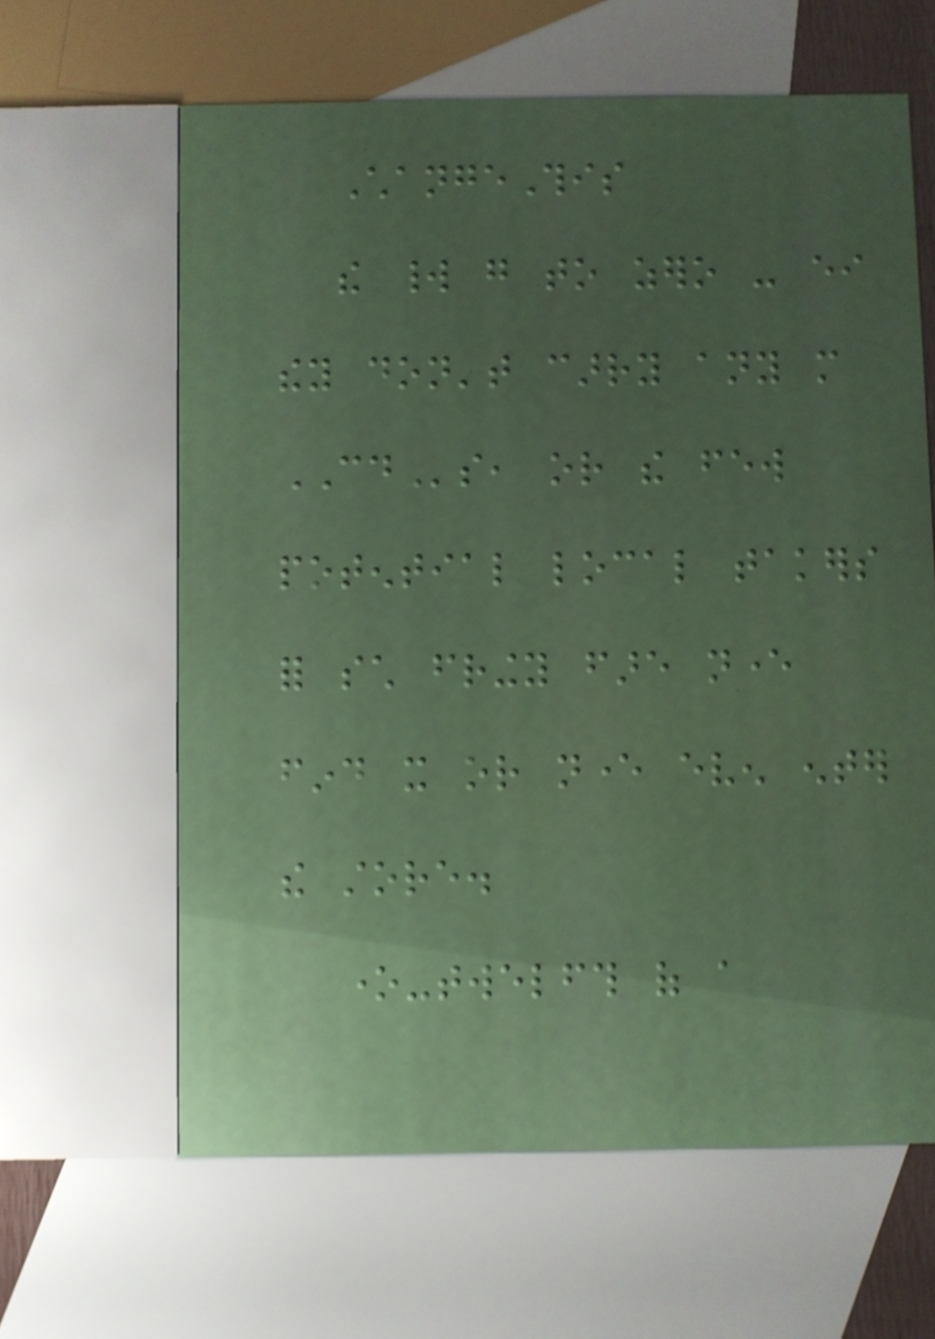ChangeThis
the world go to zero - either
they don't carry any more
CDs, or the few
potential local takers
for such fringy fare never
find it or never even enter
the store.
one-twelfth of a
